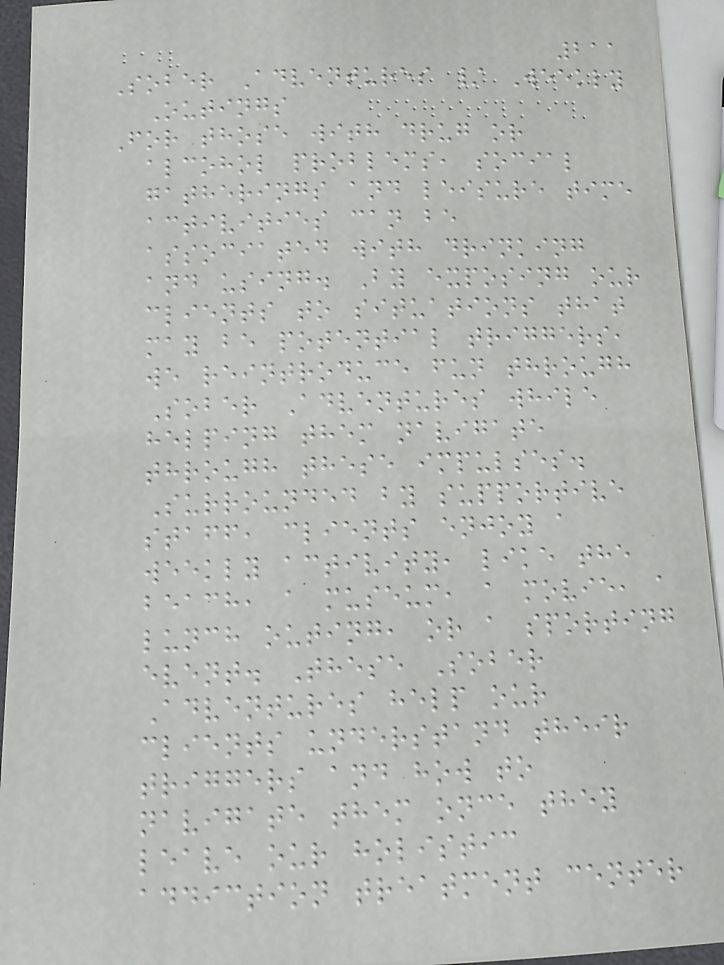211
Sober Adventures / Weekly
Outings
For those with drug or
alcohol problems, social
gatherings and leisure time
activities can be
associated with drinking
and using. By exposing our
clients to situations that
may be potential triggers,
we reintroduce fun through
Sober Adventures while
helping them navigate
through these impulses.
Surrounded by supportive
staff, clients enjoy a
weekly activity, like the
beach, a museum, a movie, a
lunch outing, or a sporting
event. These Sober
Adventures help our
clients understand their
triggers and how to
navigate them once they
leave our holistic
addiction treatment center
